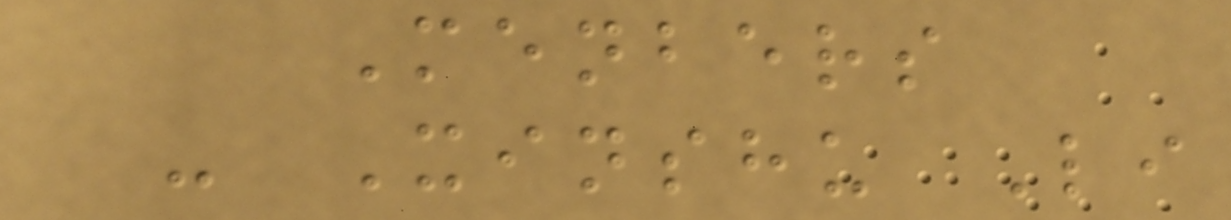Menbers
- Xinshu Li
